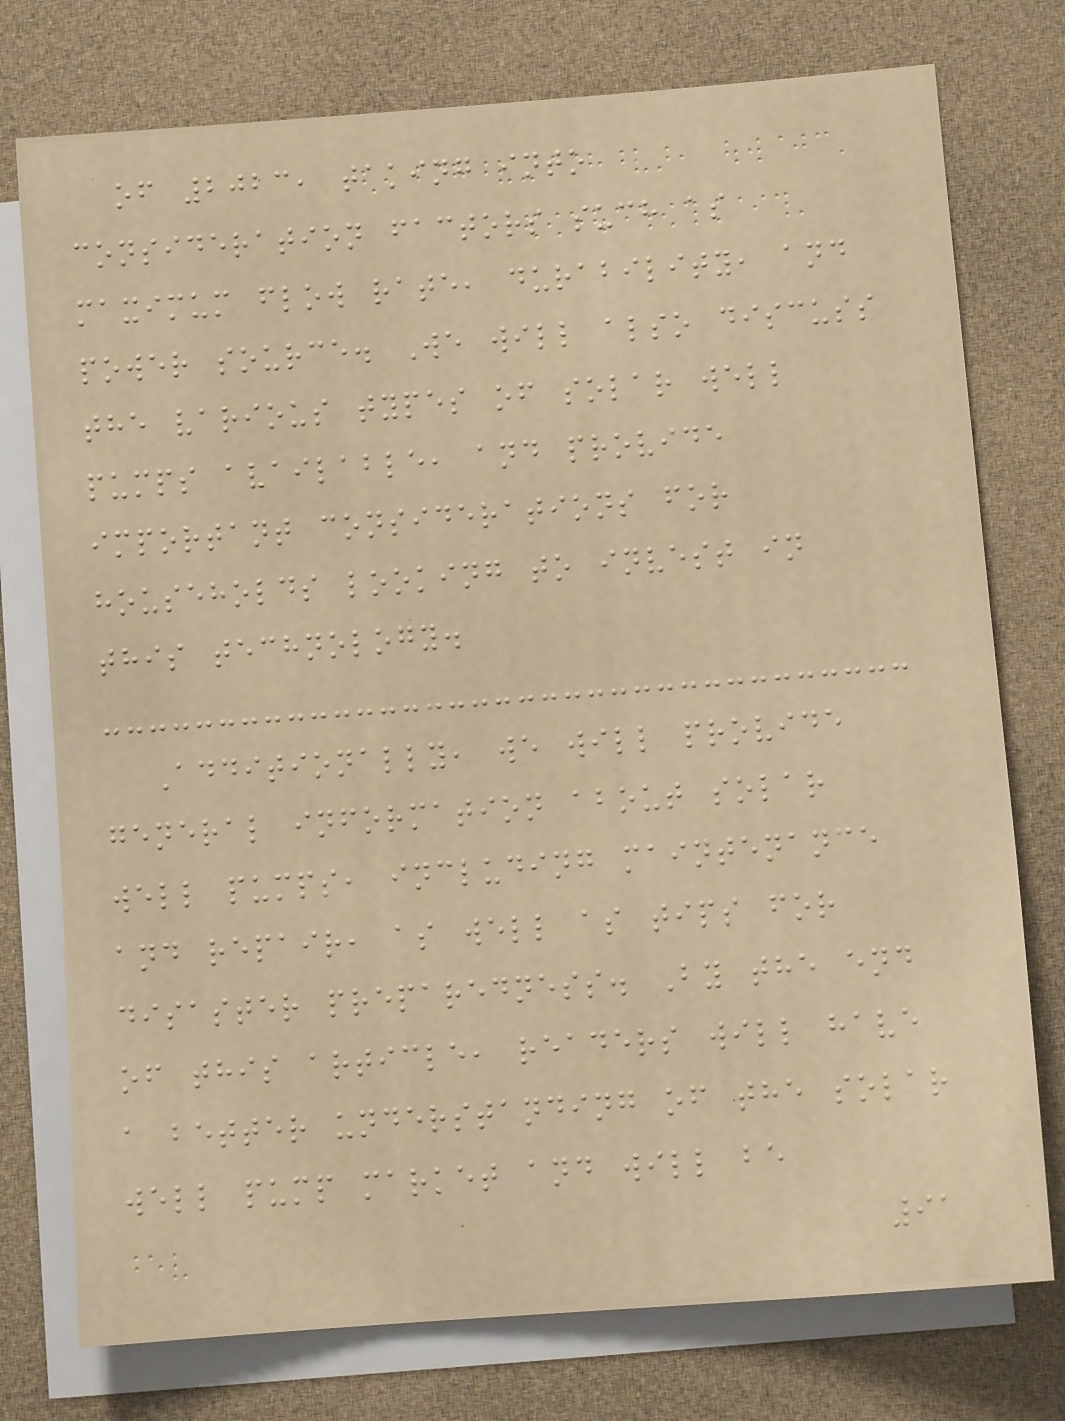of 2023, taking into
consideration factors such as
maximum flow rate, durability, and
power source. We will also discuss
the various types of solar well
pumps available, and provide
important considerations for
households looking to invest in
this technology.
Additionally, we will provide
general information about solar
well pumps, including maintenance
and repair, as well as tips for
disaster preparedness. By the end
of this article, readers will have
a better understanding of the solar
well pump market and will be
91
